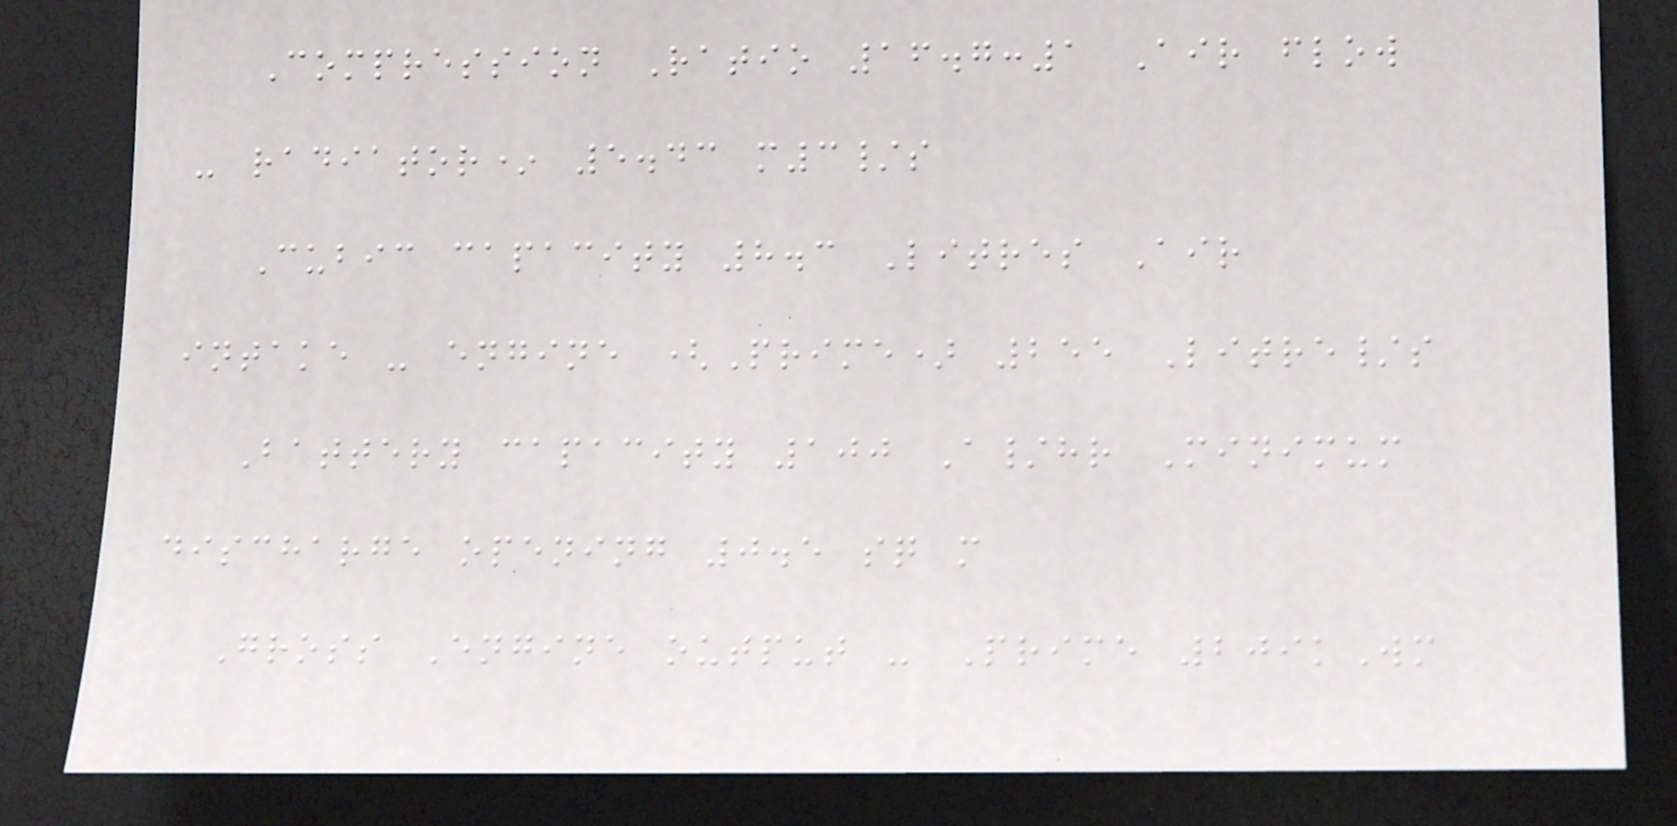Compression Ratio 16.7:1 Air flow
- radiator* 5.43 m3/s
Cubic capacity 8.3 Litres Air
intake - engine (Prime) 255 Litre/s
Battery capacity 100 A/hr Minimum
discharge opening 0.5 sq m
Gross Engine output - Prime 209kWm
